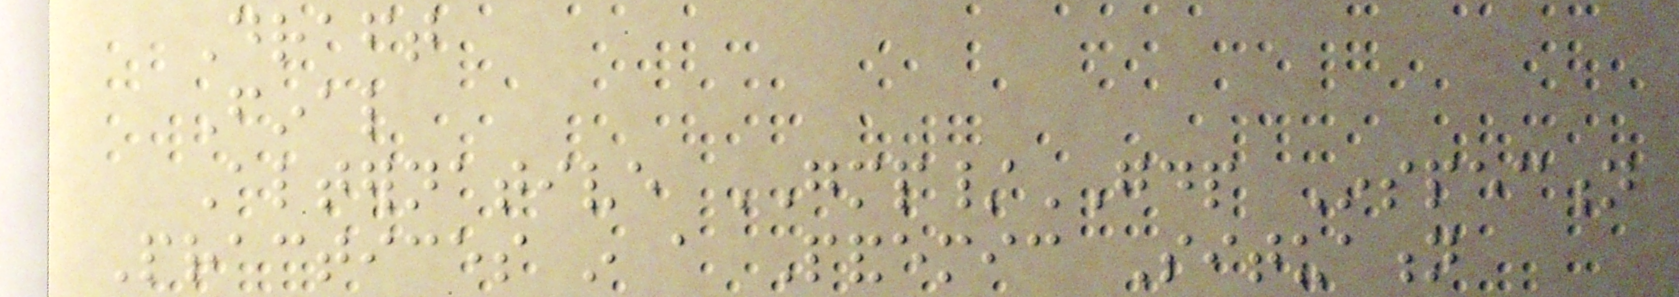Draft
Final
Alternative GMP/GDP Inspection
Practices in a Pandemic Situation
